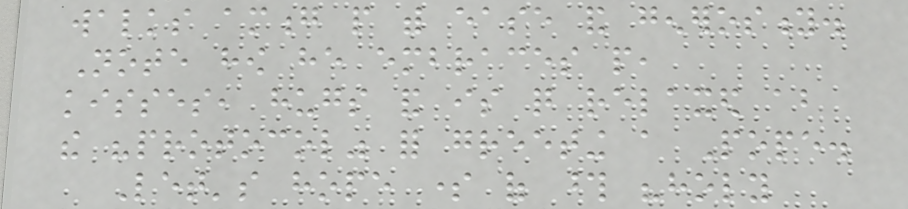walks among people with ease and generosity.
Note how he embraces people,
kisses, hugs and is quite relaxed about
the "protocol" for greeting a Pope.
Let's hope some of those "holy
